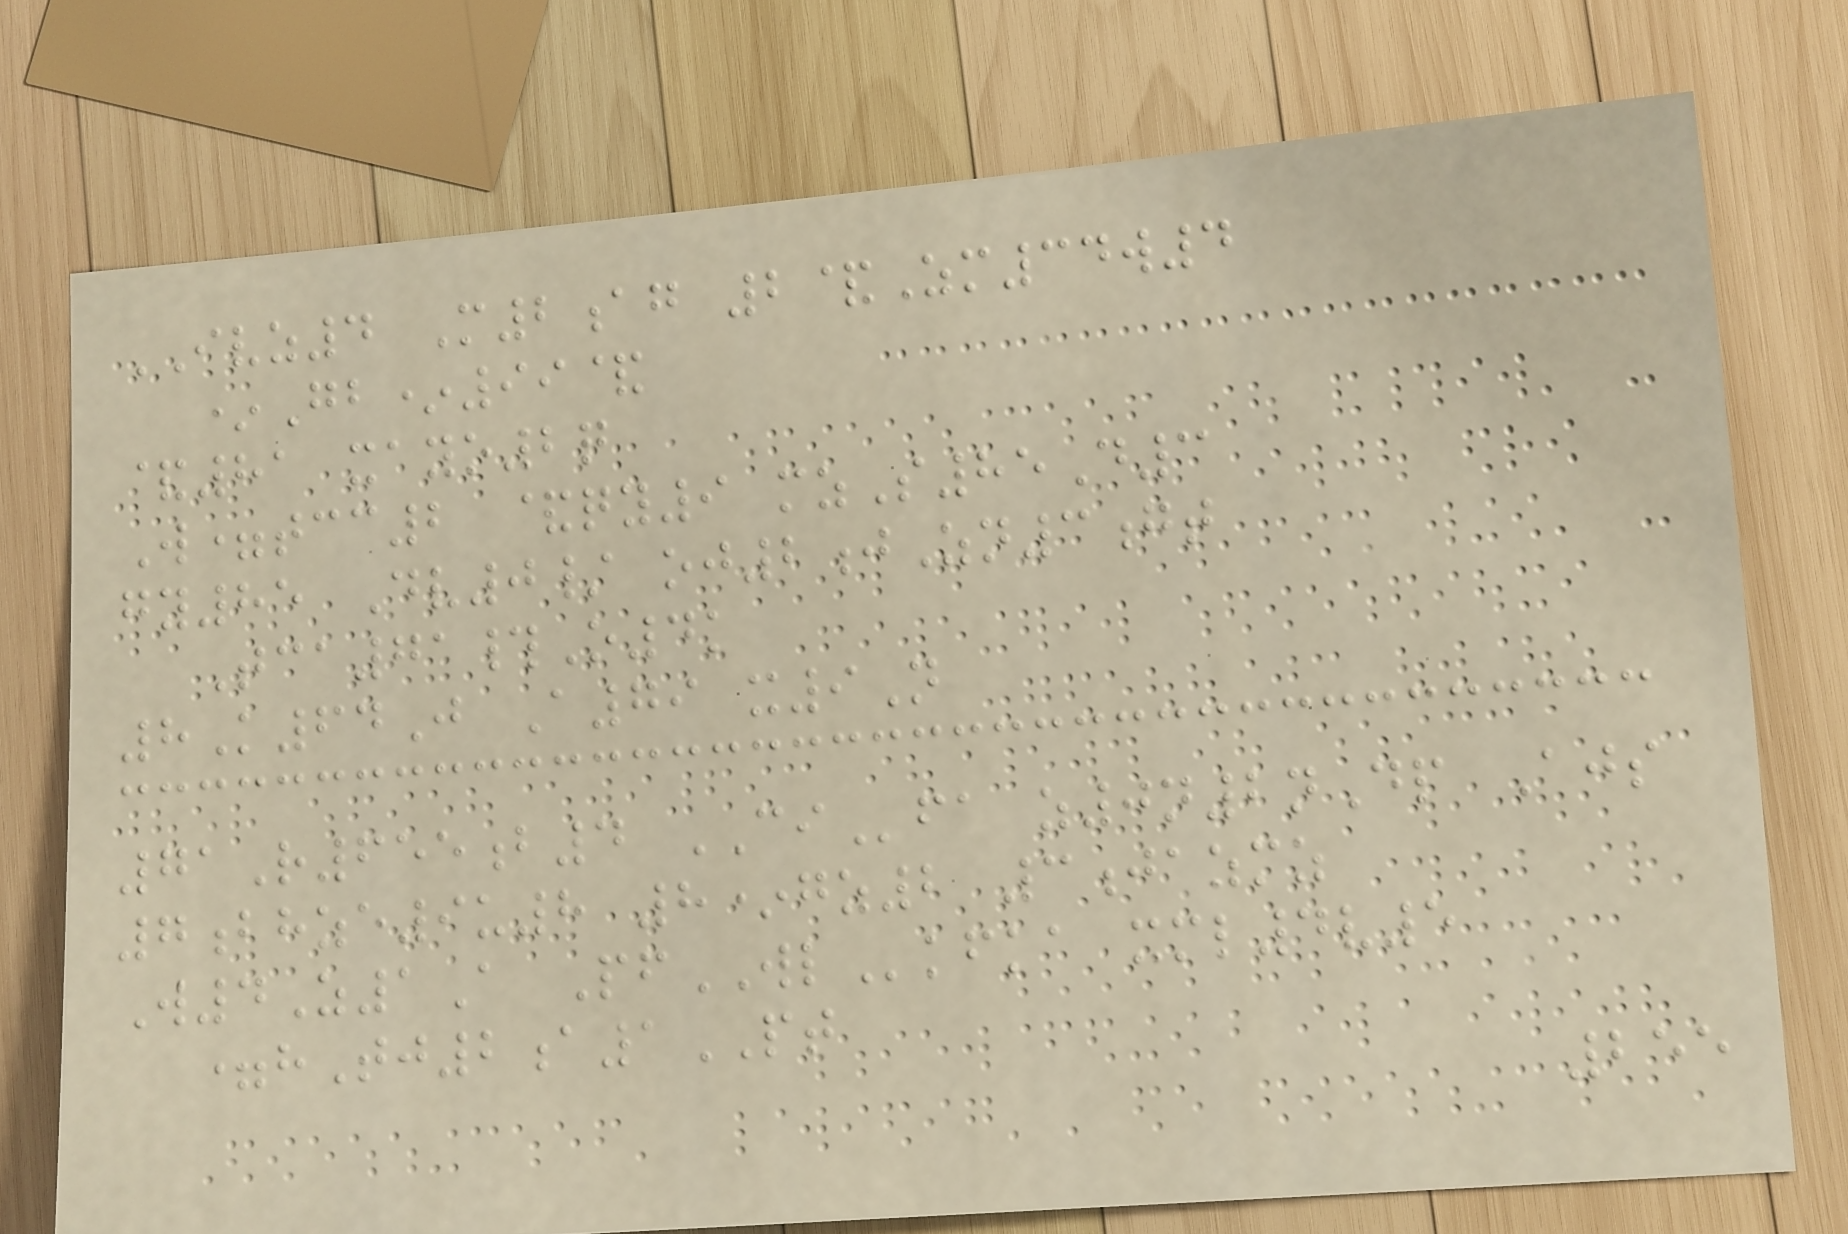IVZ4 M2ag 2&Zm34w4
*Gb*99&
&81 xayo2q
W=tcc2 &qy9 mzS85D3
gy85 Dv0/ oj2jZn3gt
Tca71#O4k
8K64J A79 x9N
71R655b4 CIfa z0n2nDp Ajs
7bhze9u8 8*gz2 3jazmz
W4Z1A PfWLkfka xml4v5
=hTj2a1PT
255
